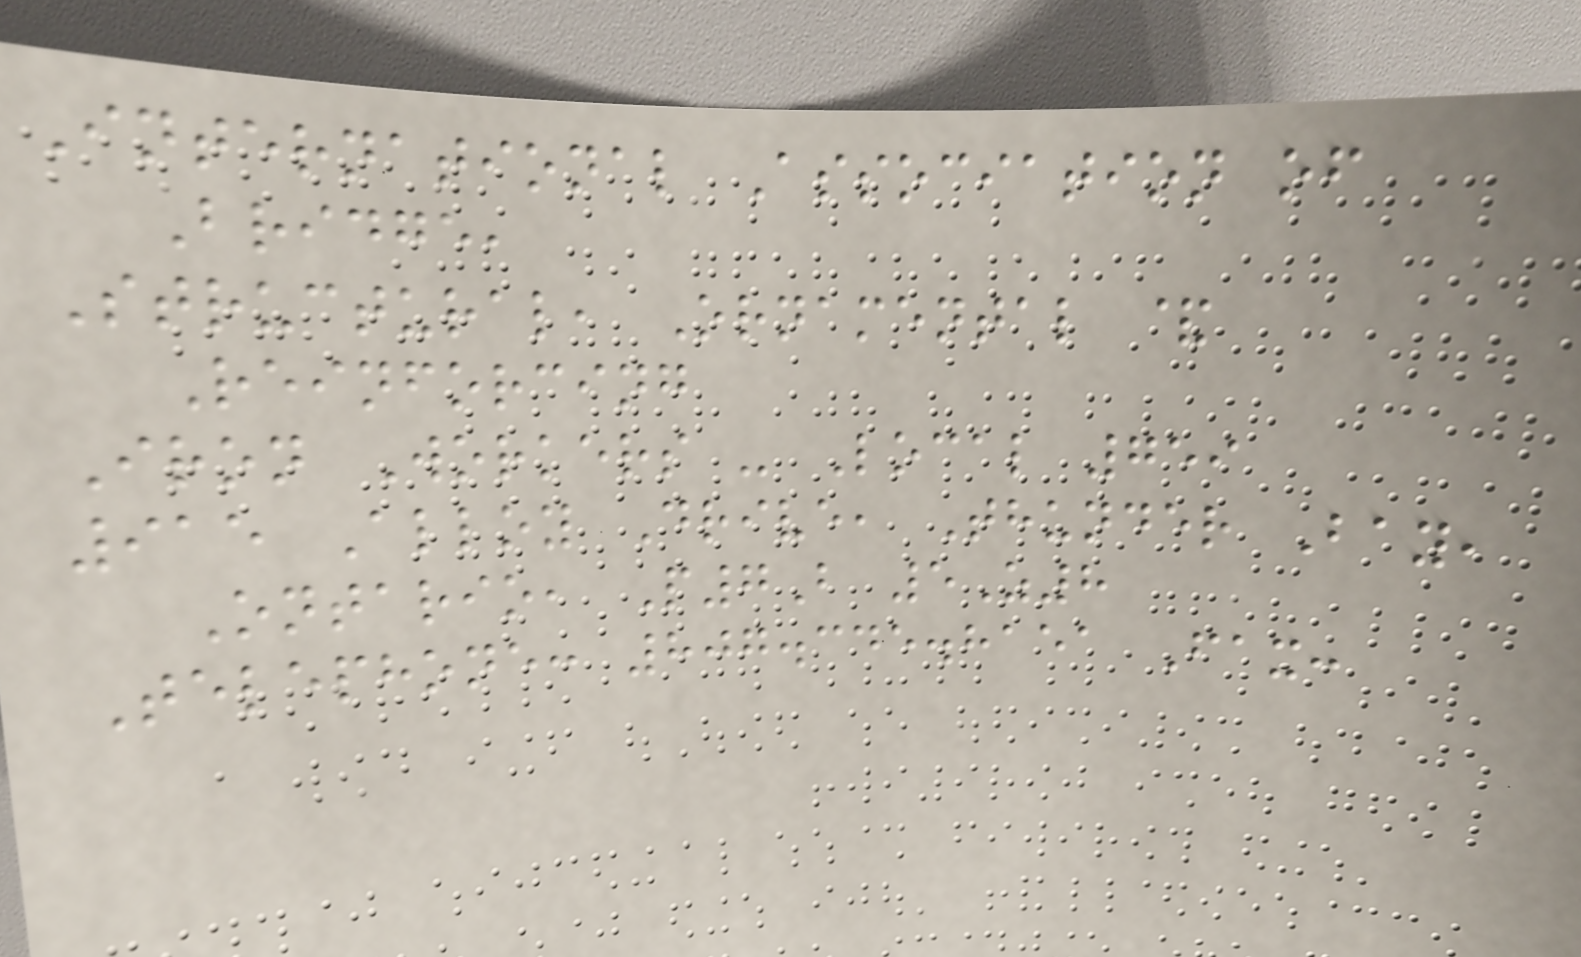International Association of
Bridge,
Structural, Ornamental &
Reinforcing
Iron Workers - Local 759
915 Alloy Drive, Thunder Bay,
Ontario, P7B 5Z8
Telephone: 807.345.8151 Fax:
